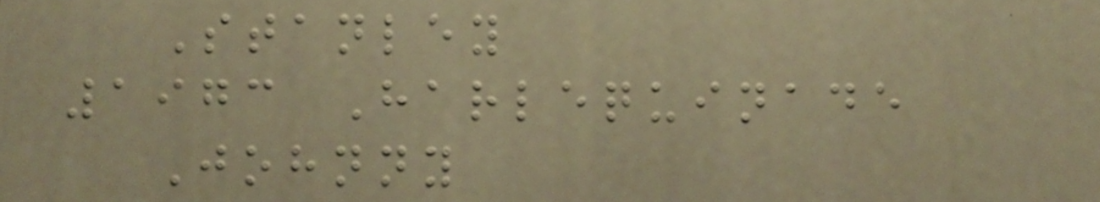Stanley
1973 Harlequinade
Johnny
